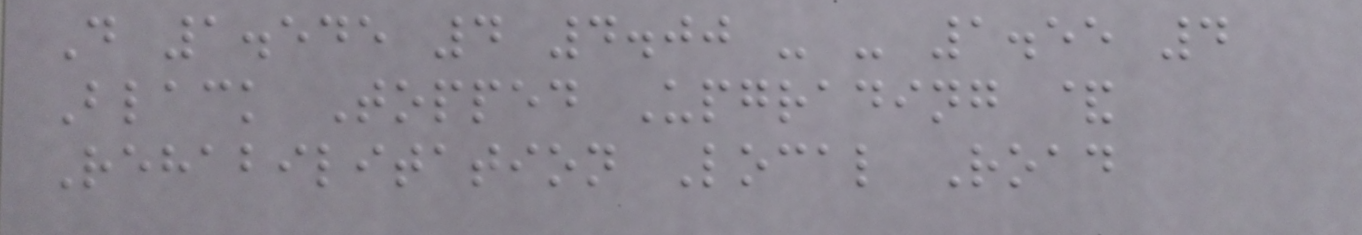D 1.545 4 4.00 - - 1.55 4
Black Topped Upgrading &
Rehabilitation Local Road
